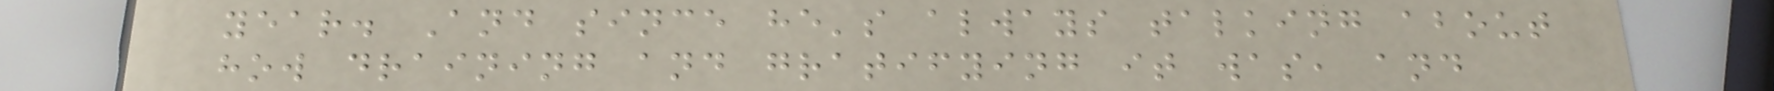year. And since he's always talking about
how draining and gratifying it was, and
